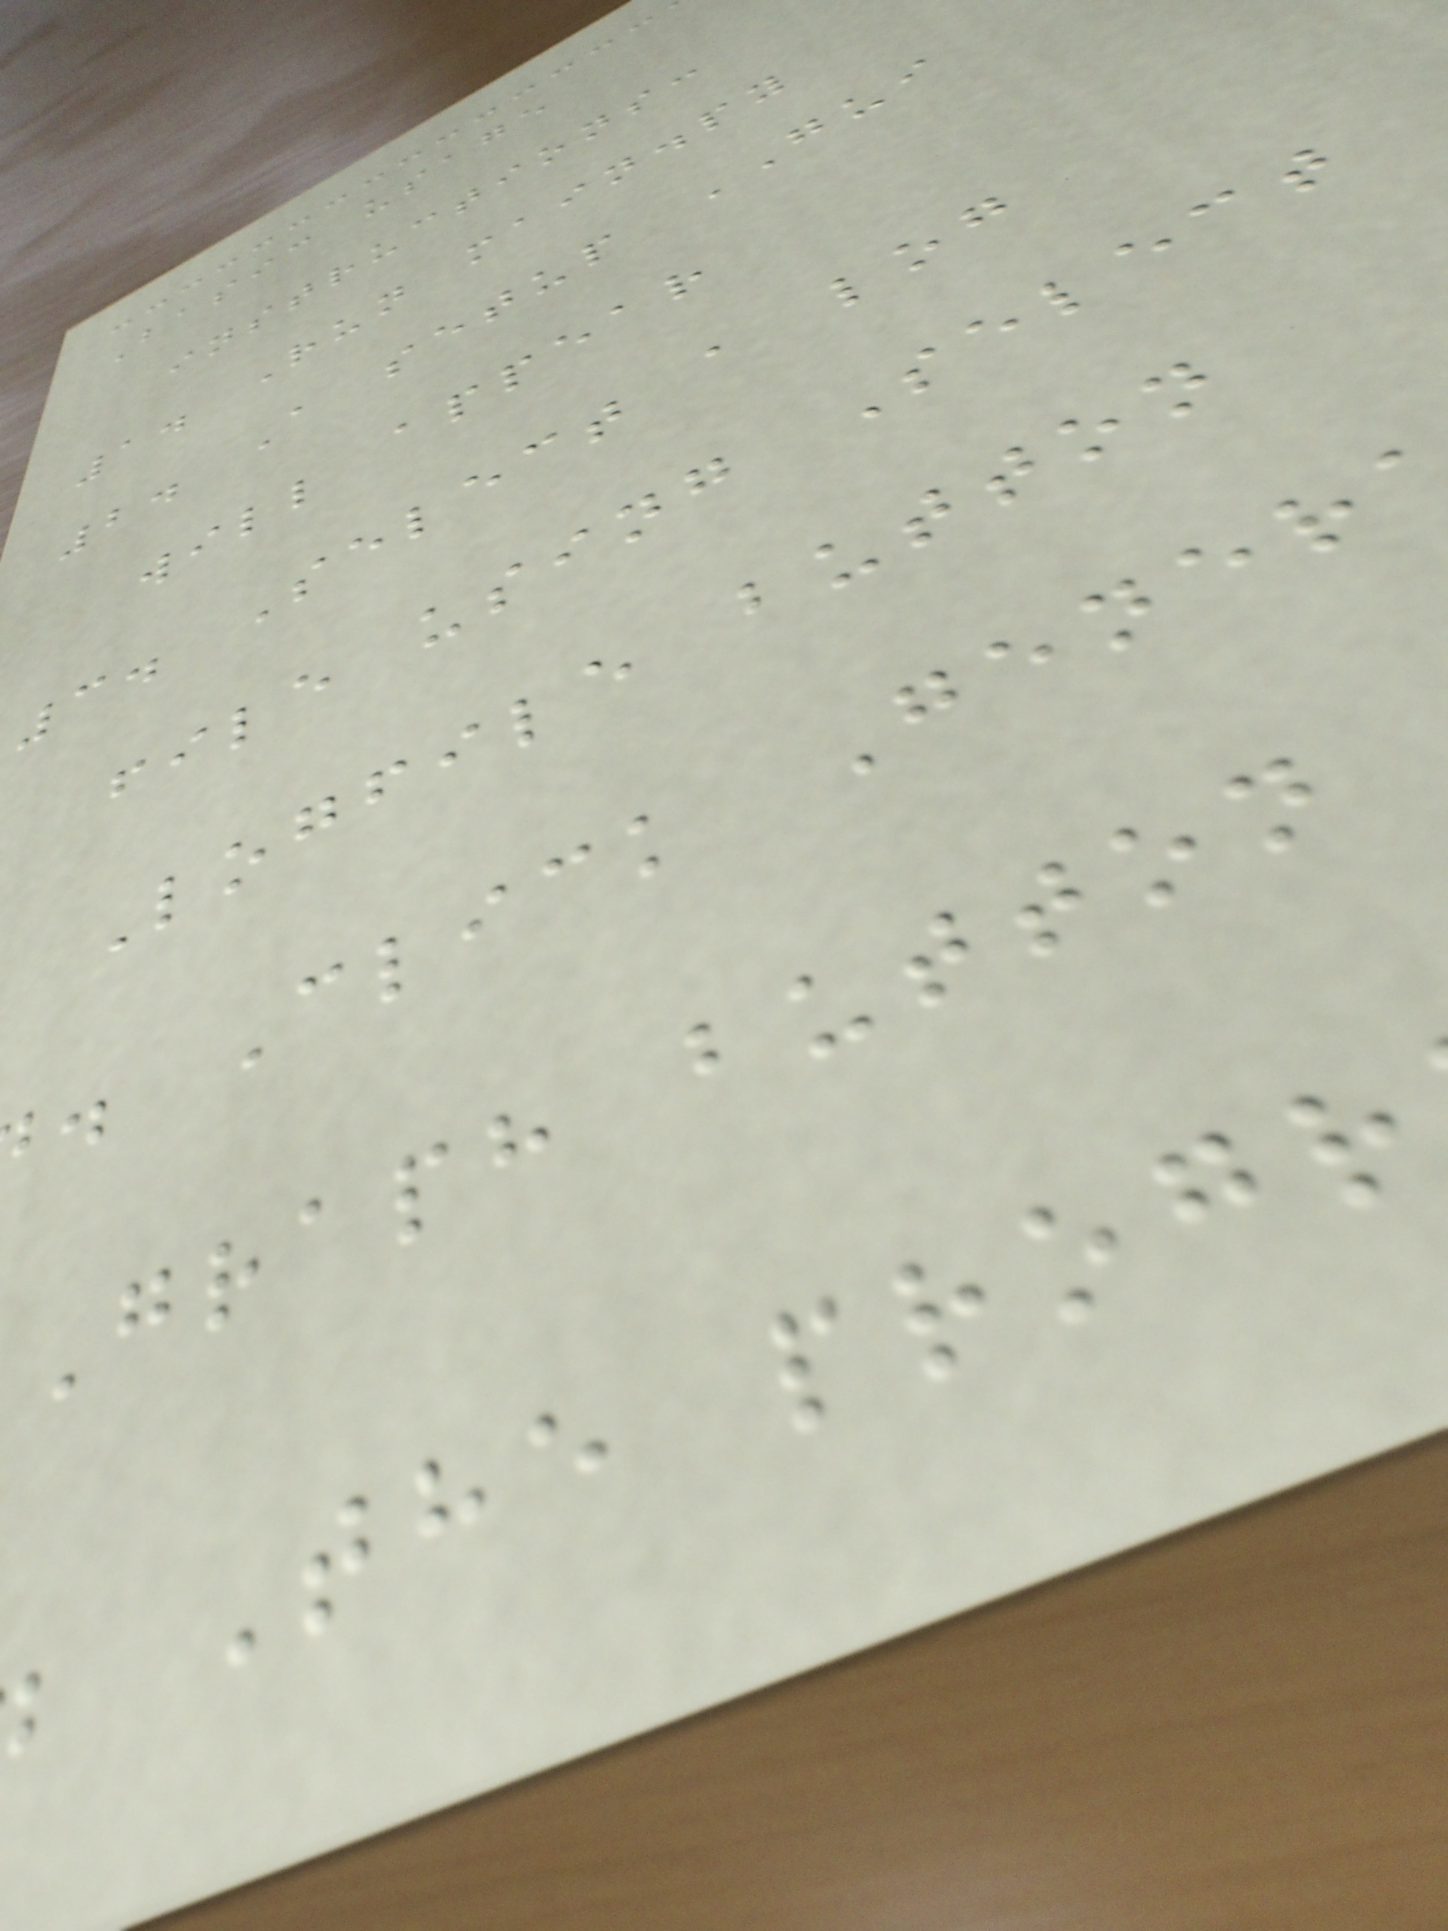Basic usage
instructions:
1. Run main.py
2. A setup GUI
will appear
3. Select a log
file using Select
Logfile button
. Click Gener
Graph button
The progr
